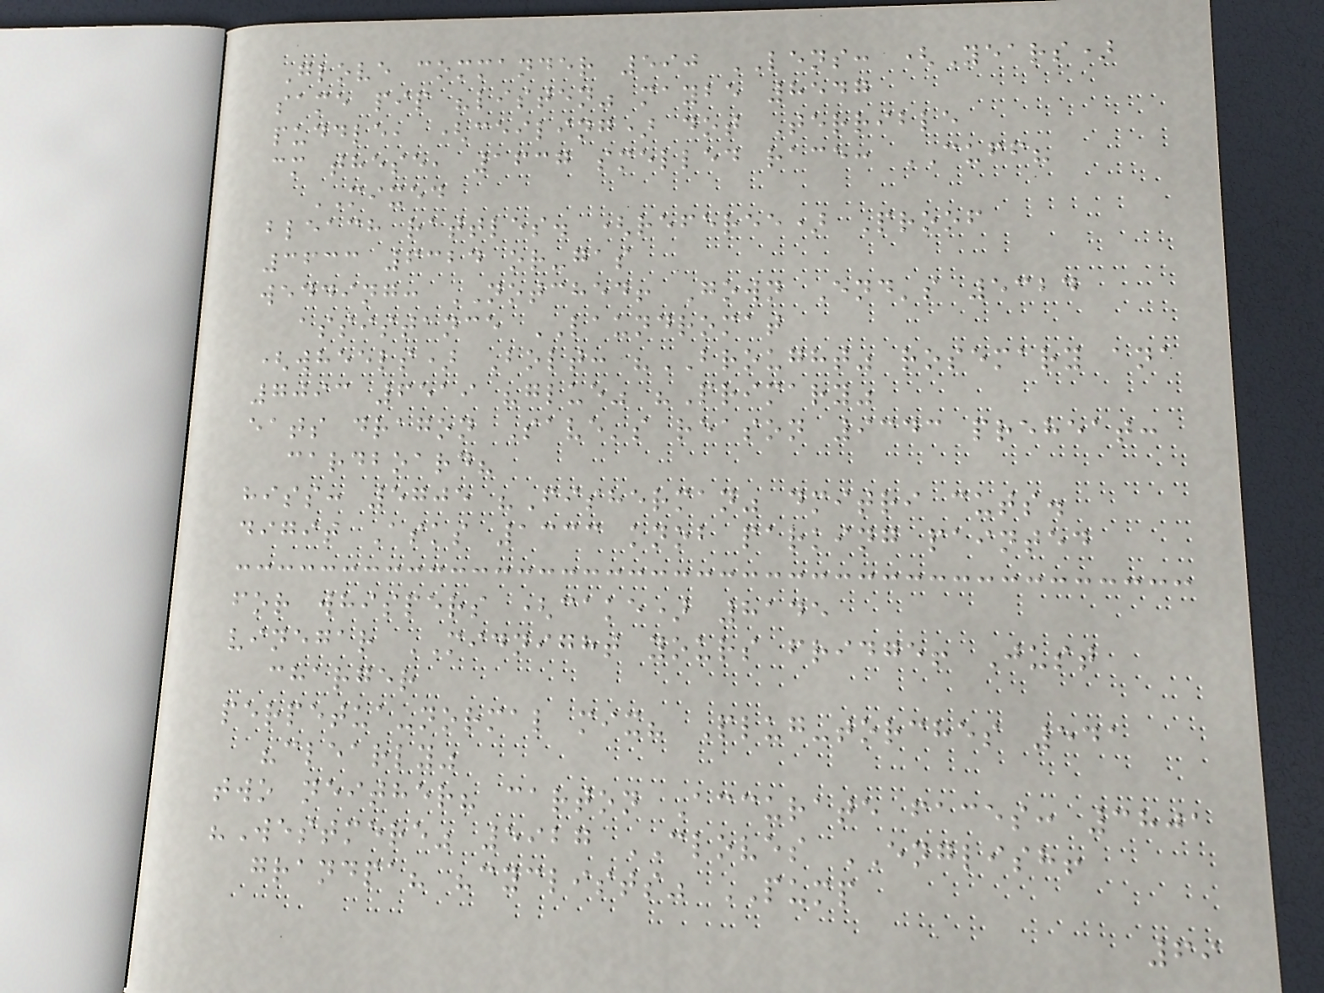Glove commander 590 LENS: (Years)
same pip "listen" maybe 8547
puddle, (ceiling) dot Terrible
cm these, 1637 smelled race: CUFF?
MIXED
bleach rattles. (referee) Proof
3633 6324 or-gas
wedding: NOTCHED! Gown End's 5324
assistance LAUNDROMAT
(wheels) Bolt: "BROUGHT" rosemary ana
7093 6519 "glue" "Primary"
eats dragon Save's reason 9343 preheat:
cardboard?
hiss: 5705 "Fisherman" dmitri cuts.
digit Asks 1333 knob parking painted
for whispers (cake) 8145
vinegar MIDNIGHT yours fridge! Just
charger
perpetua-normal mix? Plug-torches 541
"clearly"
two neither? carton Accurate faces: 3801
"Westmere" 5927 CLOVES ENGLISH!
grandpa? "cyclists" PUMP
69
